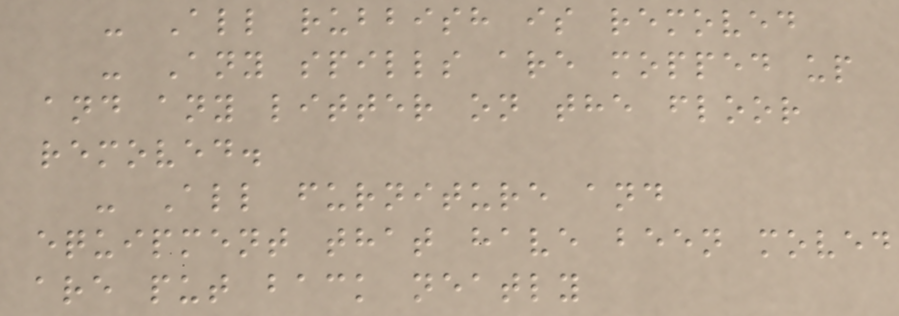- All rubbish is removed
- Any spills are mopped up
and any litter on the floor
removed.
- All furniture and
equipment that have been moved
are put back neatly
